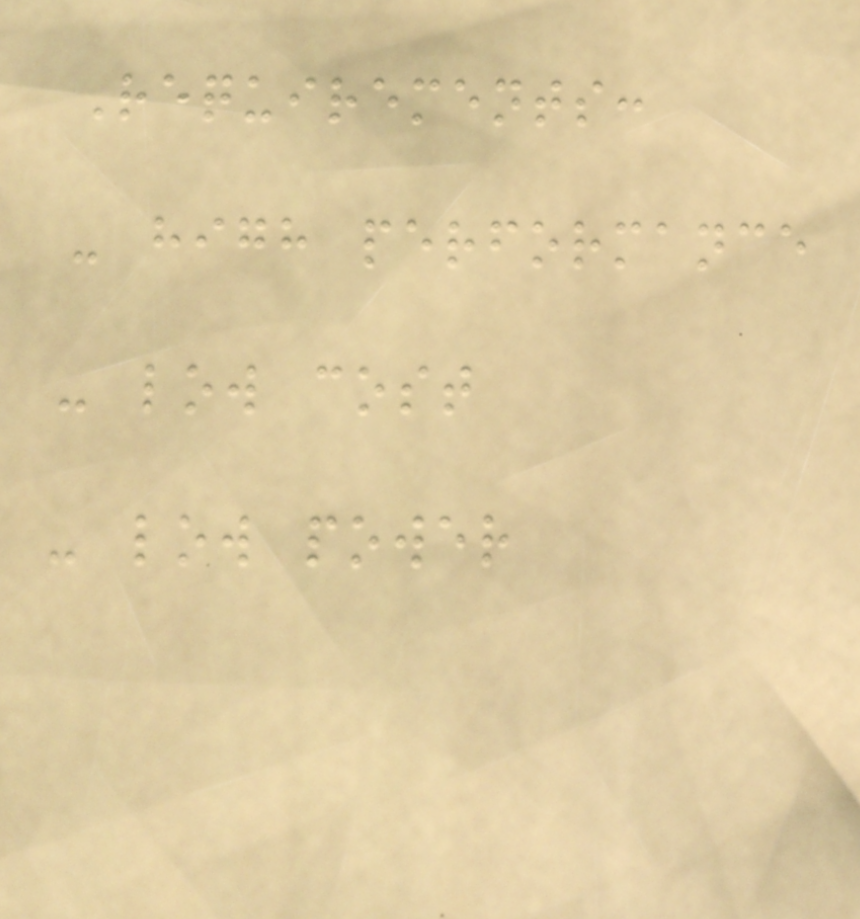Requirements:
- high performance
- low cost
- low power
